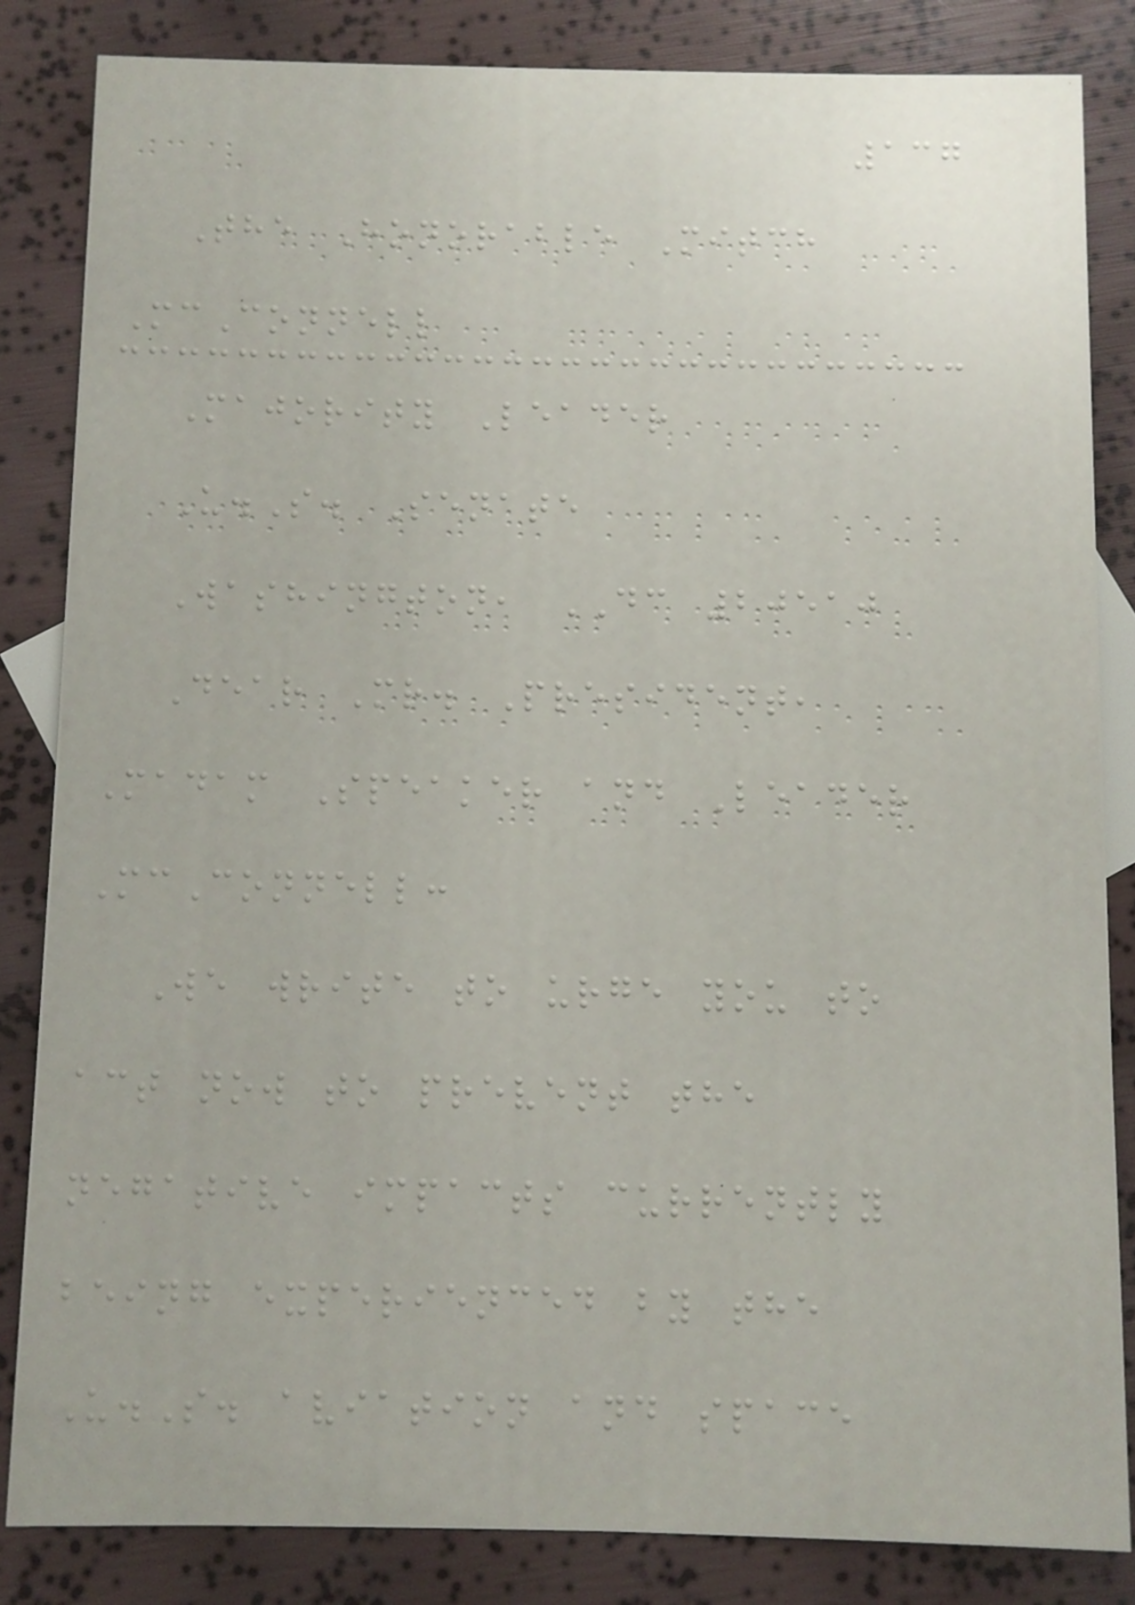137
The Honorable Mitch
McConnell
Majority Leader
U.S. Senate
Washington, DC 20510
Dear Mr. President,
Madam Speaker and Leader
McConnell:
We write to urge you to
act now to prevent the
negative impacts currently
being experienced by the
U.S. aviation and space
